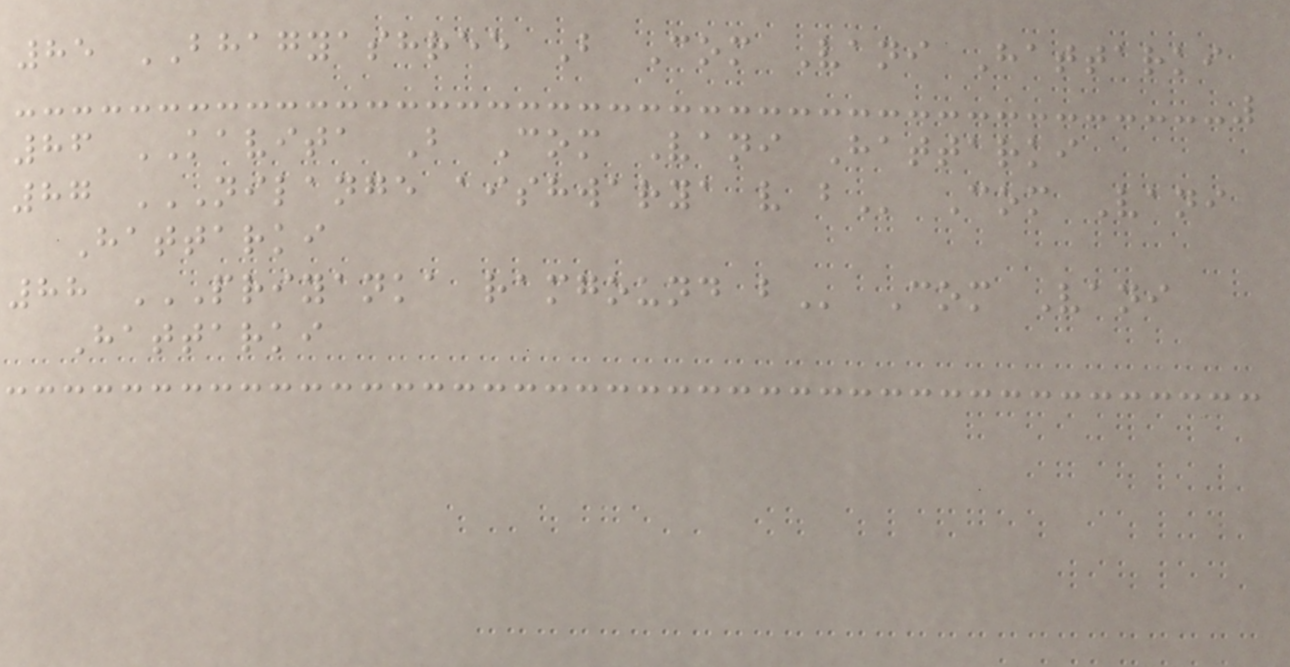85 BHAGYASHREE B Com Vani Hattarki
86 KAVITA B Com Vani Hattarki
87 NILANGE AISHWARYA V B Com Vani
Hattarki
88 PRIYANKA RAMGOUND B Com Vani
Hattarki
